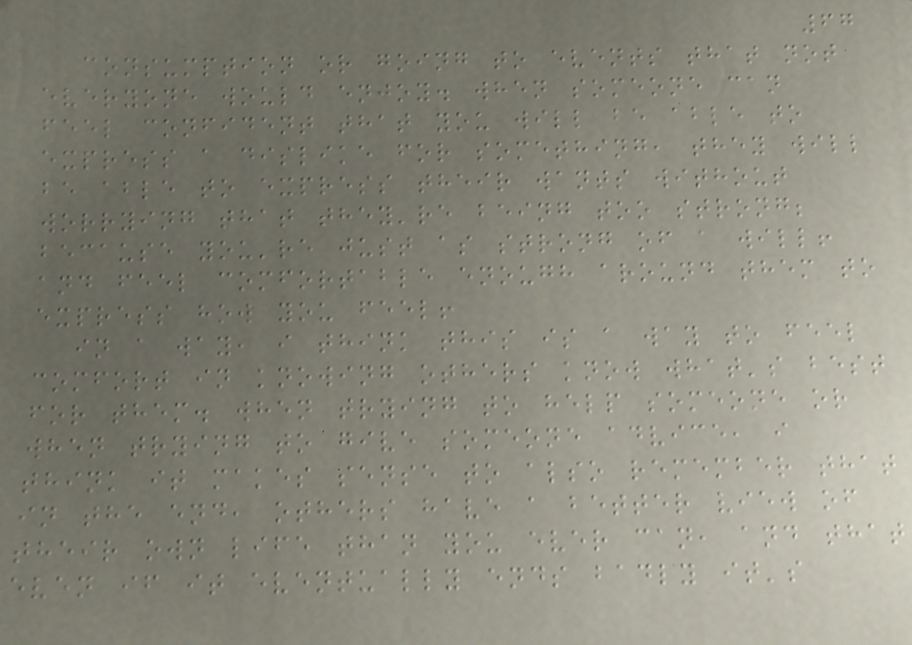67
consumption or going to events that not
everyone would enjoy. when someone can
feel confident that you will be able to
express a dislike for something, they will
be able to express their wants without
worrying that they're being too strong;
because you're just as strong of a will!
and feel comfortable enough around them to
express how you feel!
in a way, i think this is a way to feel
comfort in knowing others know what's best
for them. when trying to help someone or
when trying to give someone advice, i
think it makes sense to also remember that
in the end, others have a better view of
their own life than you ever can, and that
even if it eventually ends badly it's
